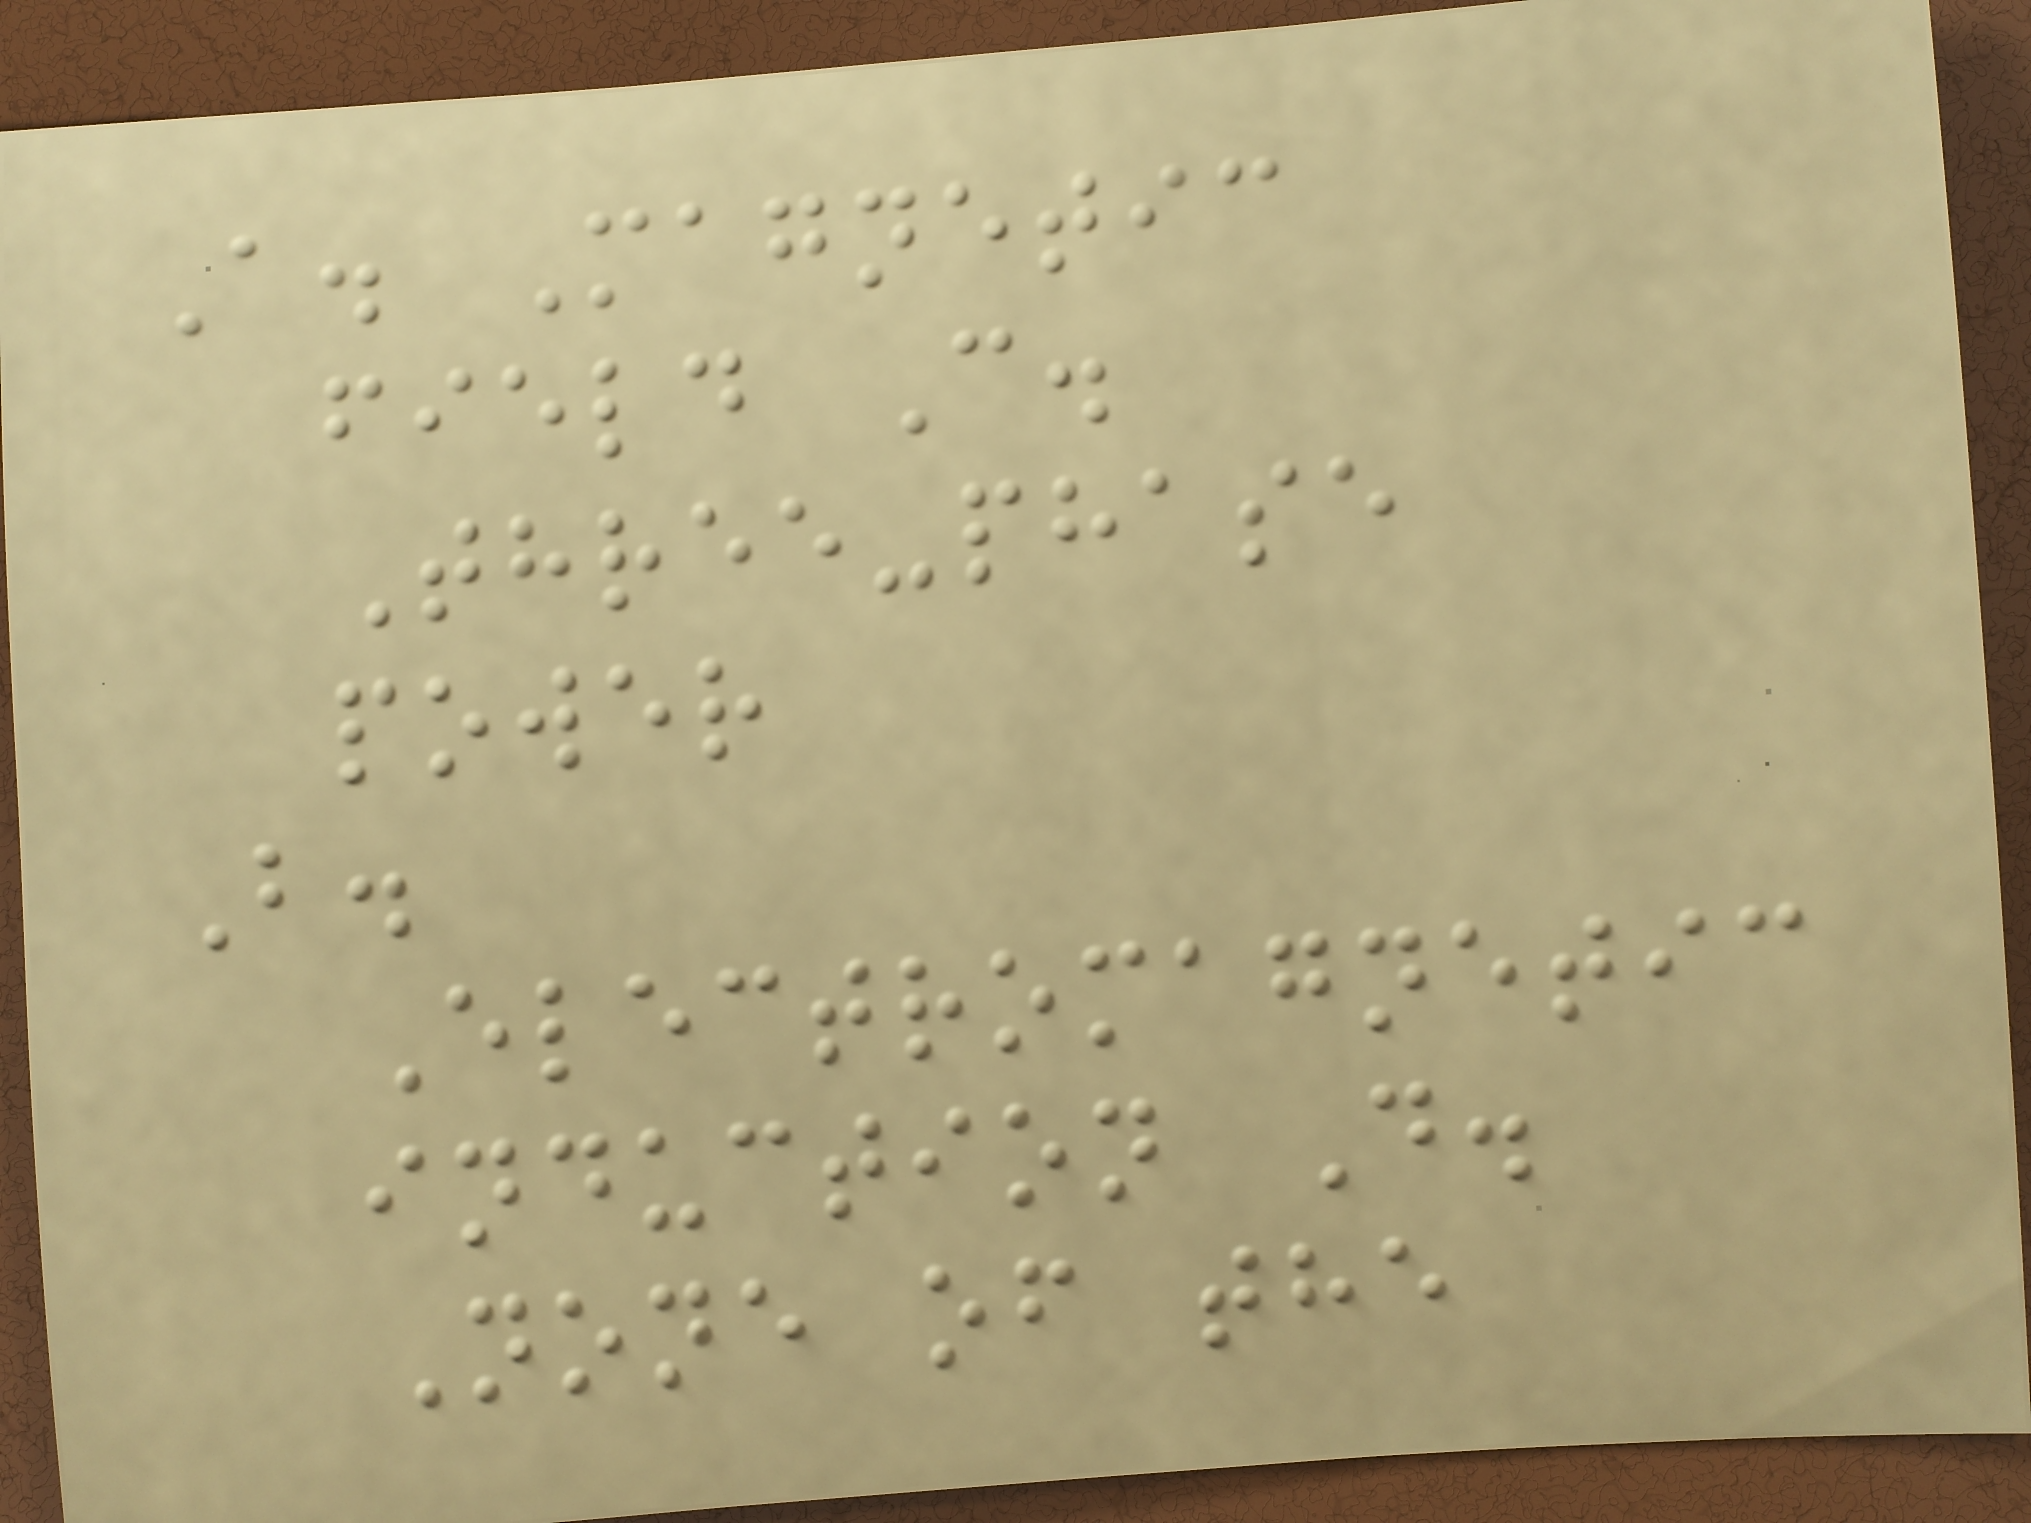A. Magnetic
field C.
Three-phase
power
B.
Electromagnetic
induction D.
None of the
